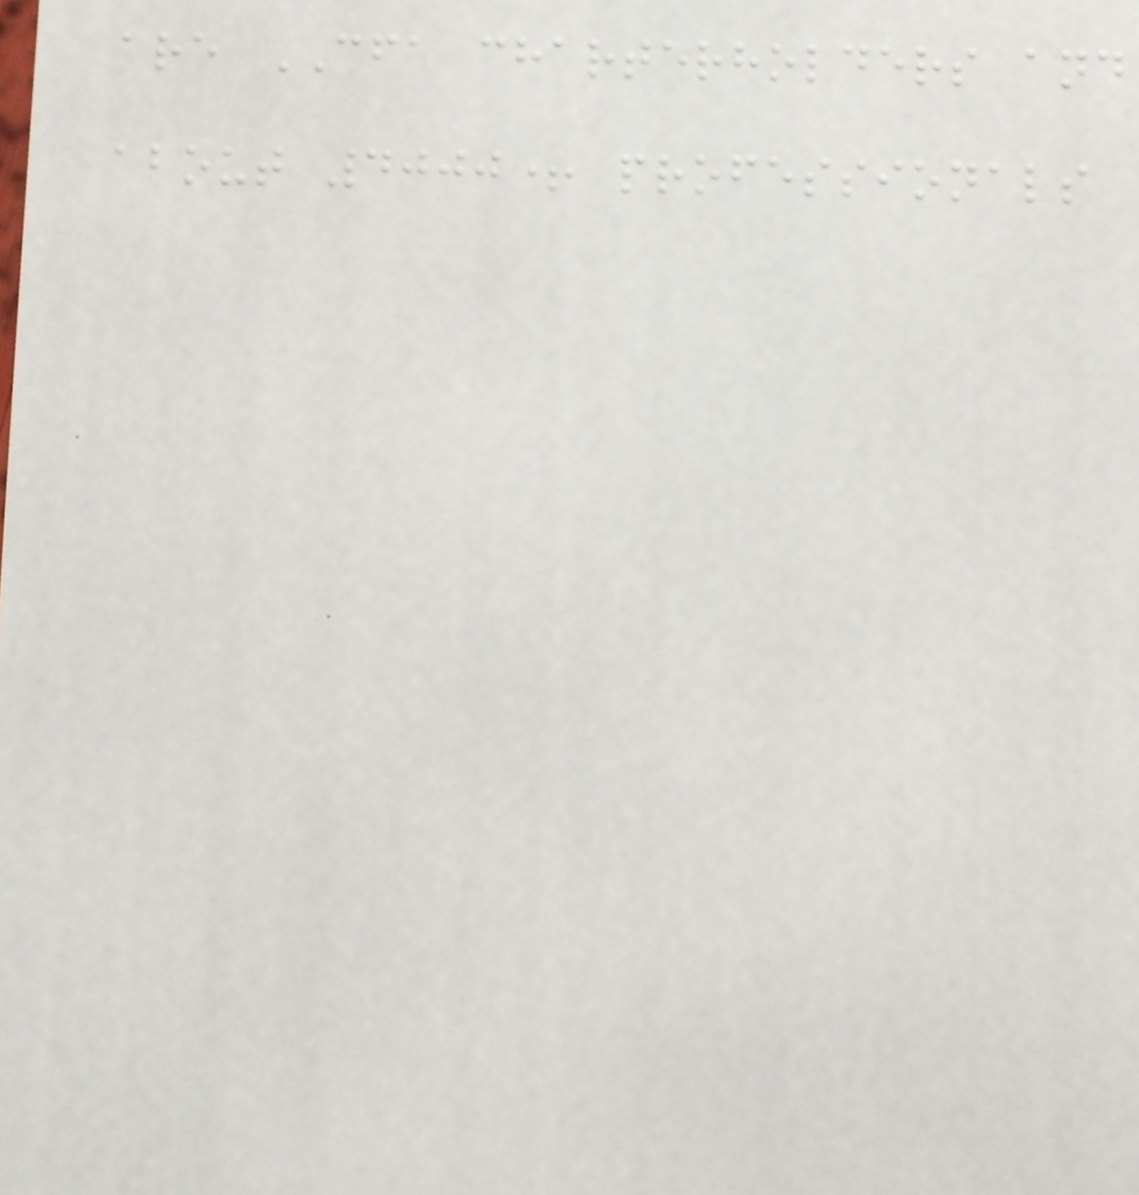are CFA charterholders and
about 4000+ professionals
